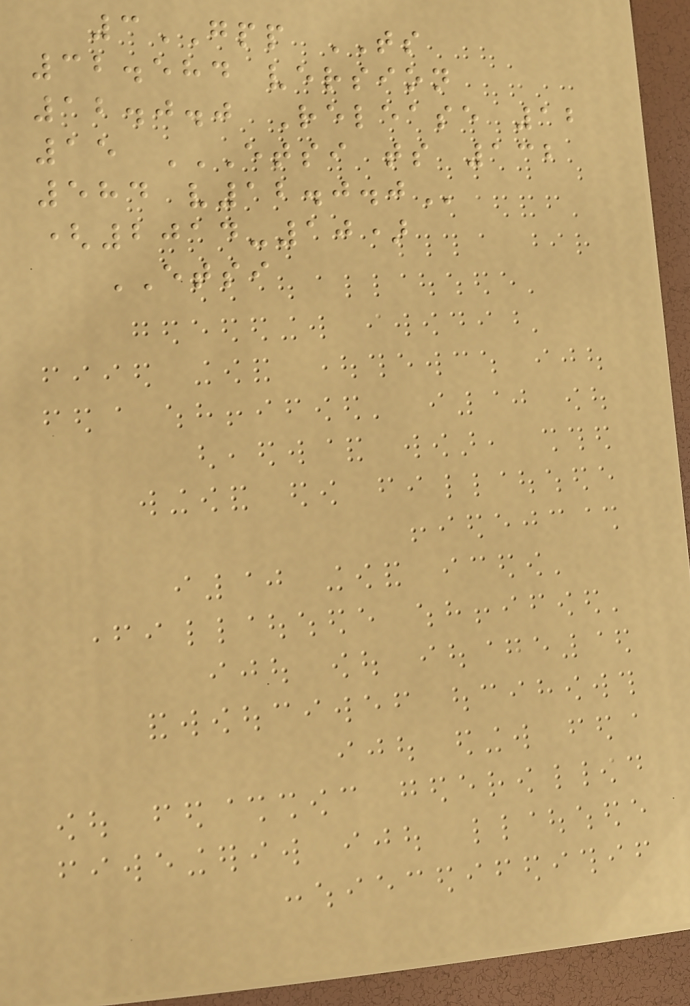3GPP TS
32.584 version
12.0.0 Release 12
15 ETSI TS 132
584 V12.0.0
(2014-10)
ETSI
